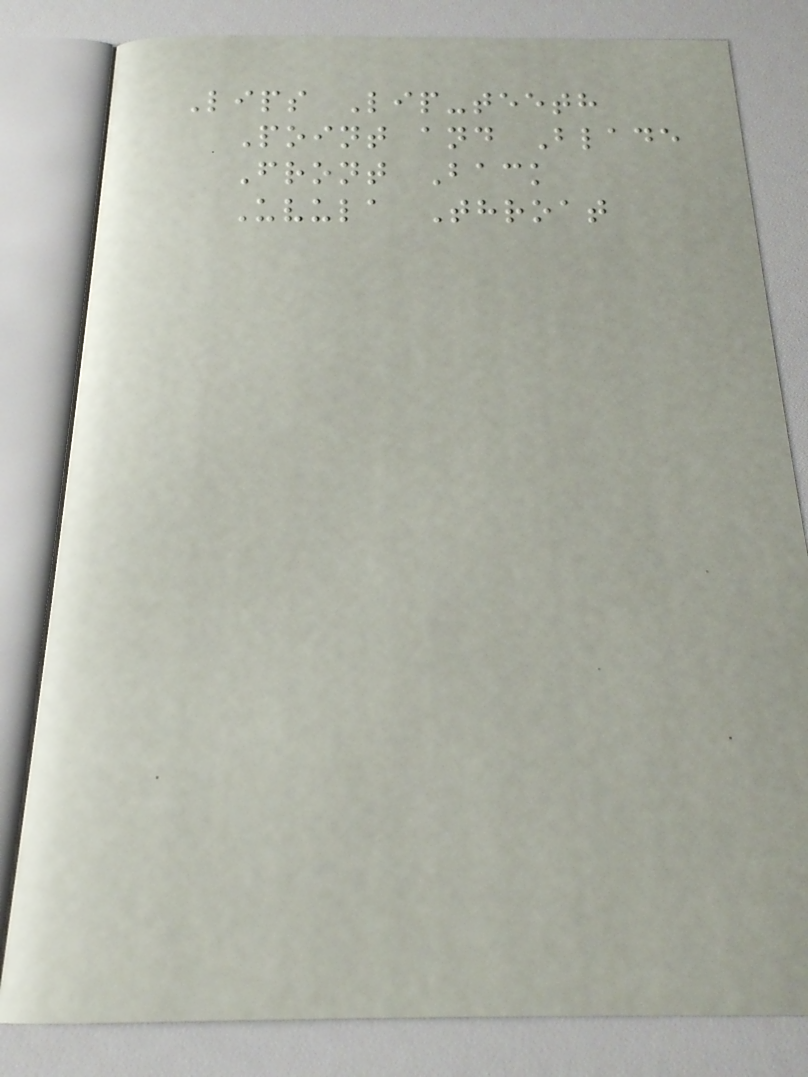Lips Lip-teeth
Point and Blade
Front Back
Uvula Throat
